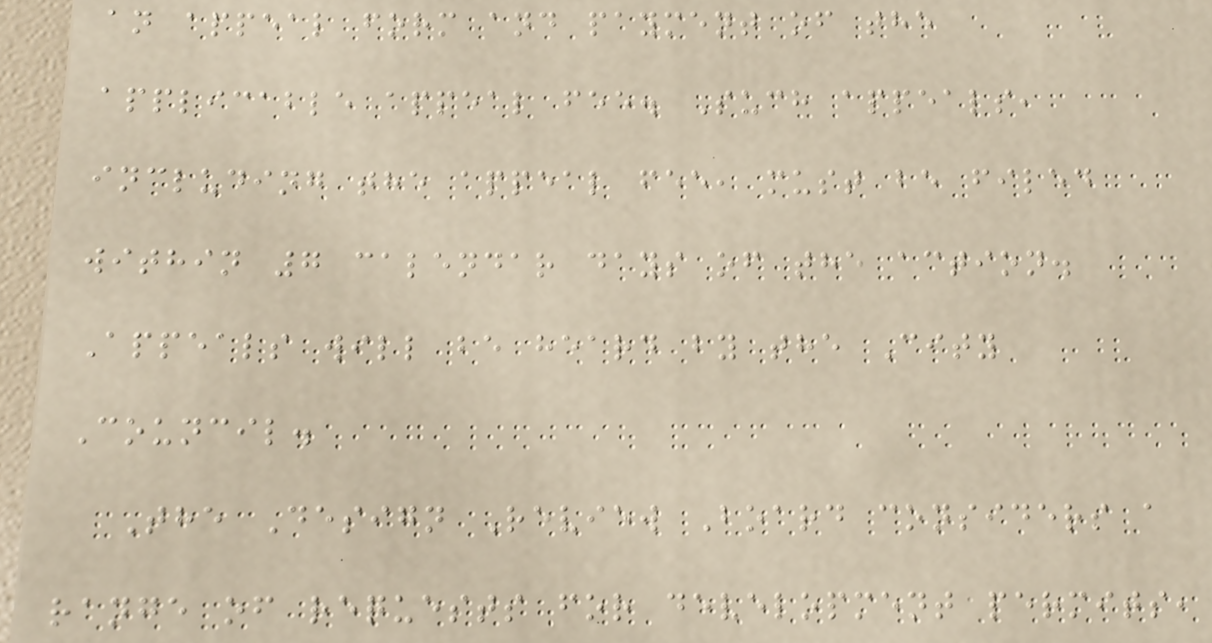an appeal form and payment of the
applicable appeal fee. Such appeals,
including the appeal fee, must be filed
within 7 calendar days of the action.
Appeals will be heard by the City
Council.
The Design Review Board considers a
range of requests for development permits,
